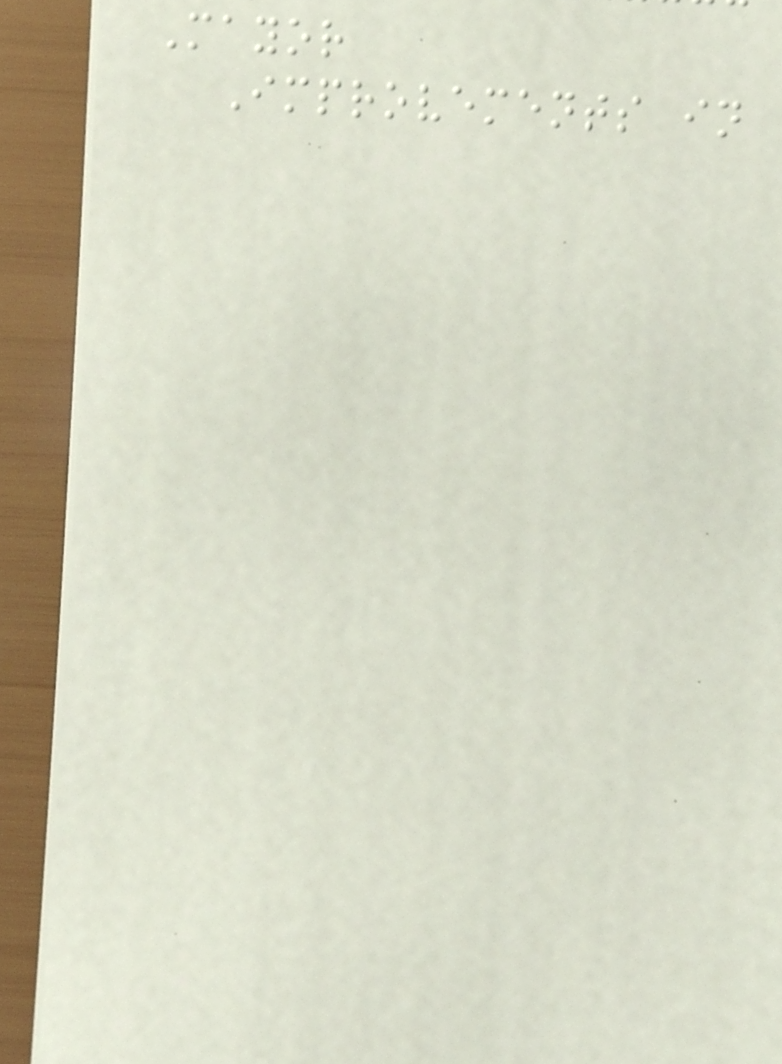Mayor
Improvements in
